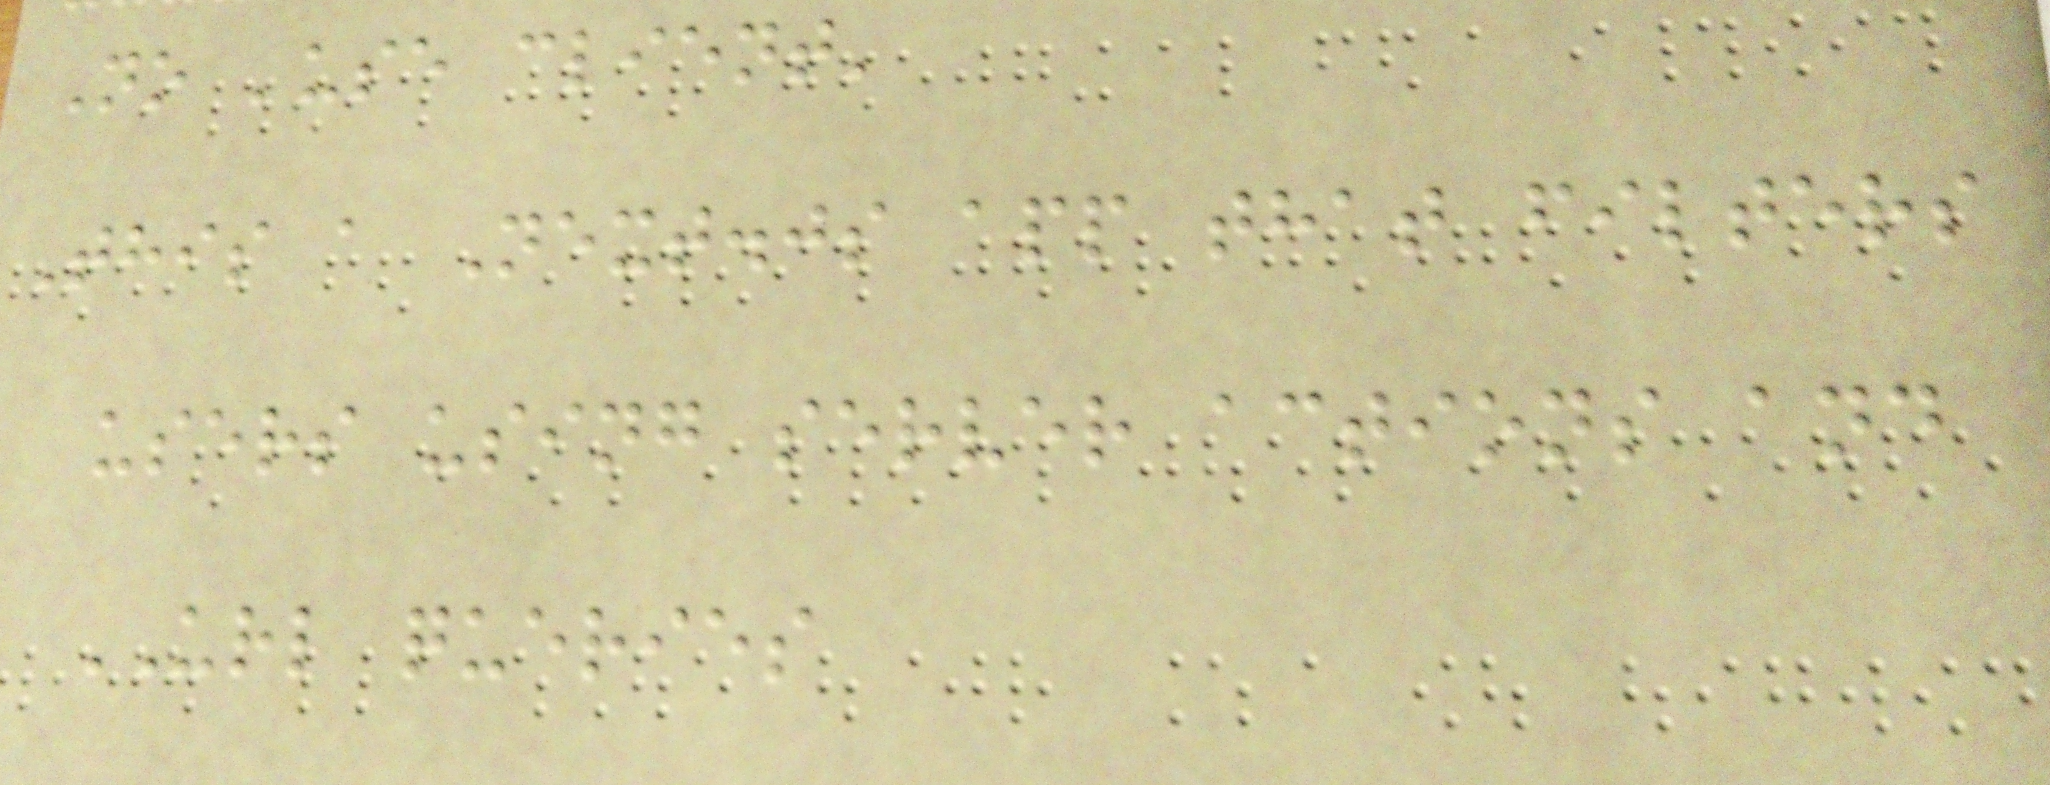No 'use client'
This a Next.js app that filters
users using server actions and
URL queries
